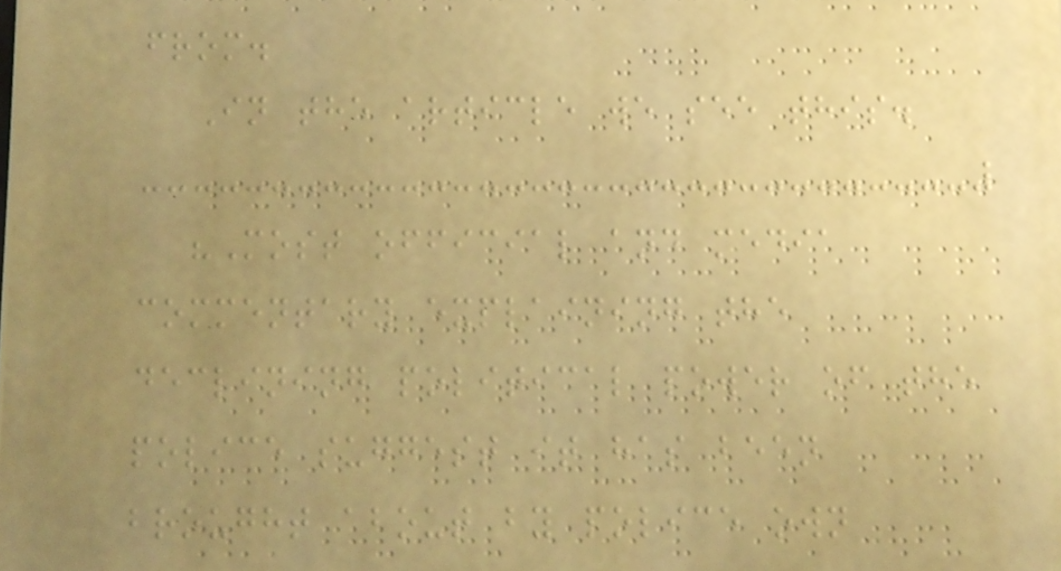from.
In the article we see this.
"Most official and media
commentary explaining the
declining political power of the
police suggest it has been
brought about by police own
